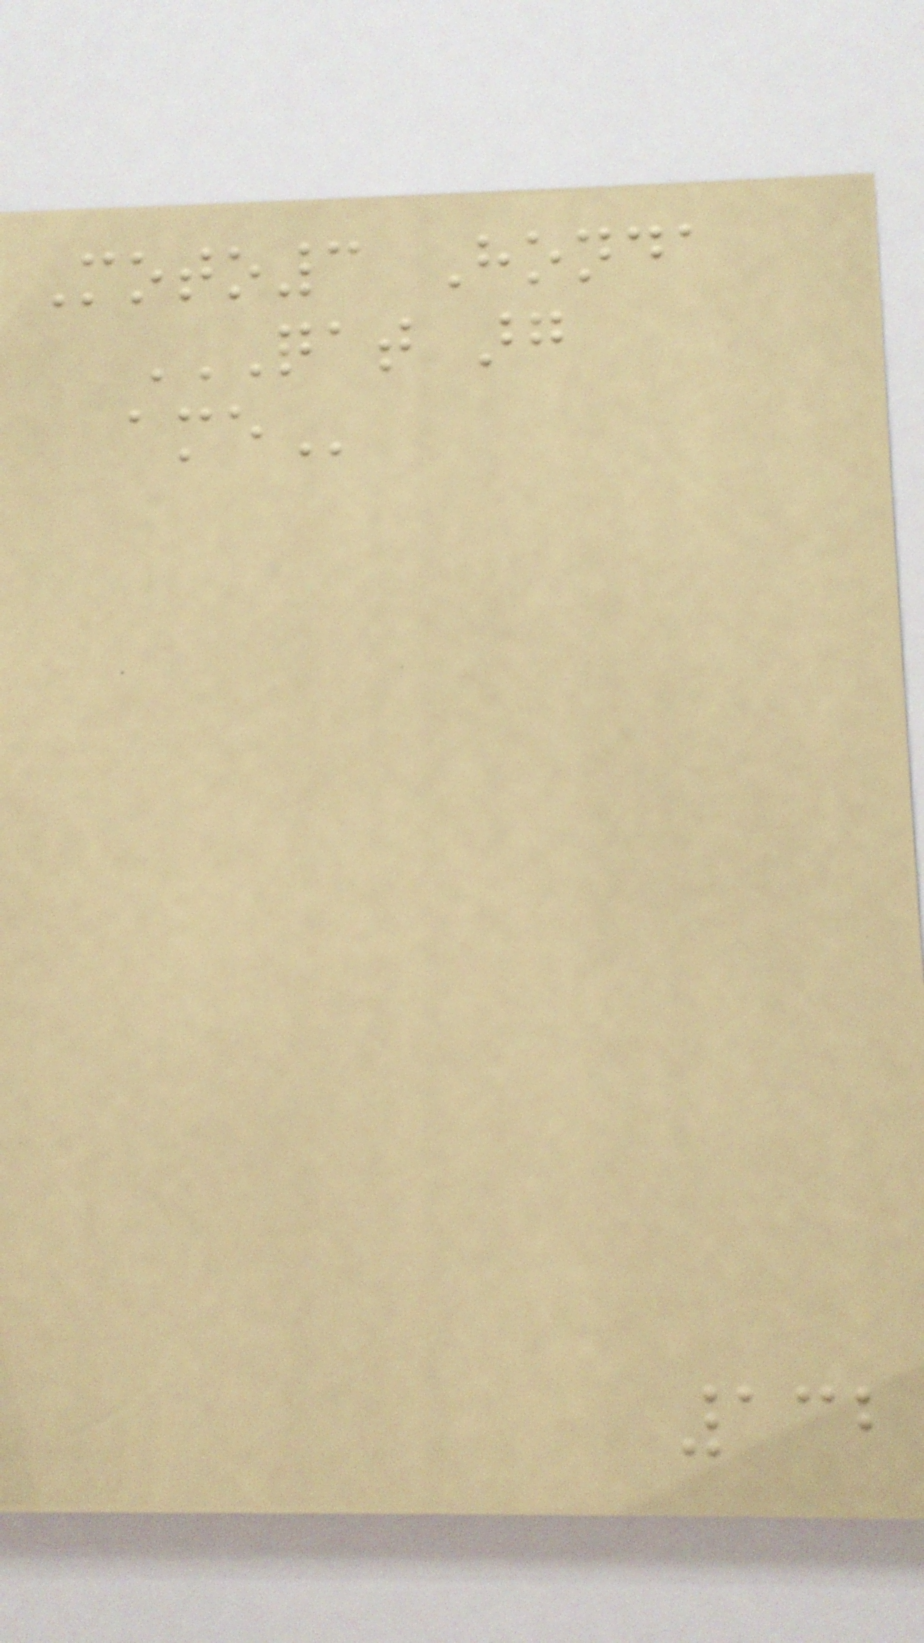Moto3 Honda
QAT ARG
AME
132
